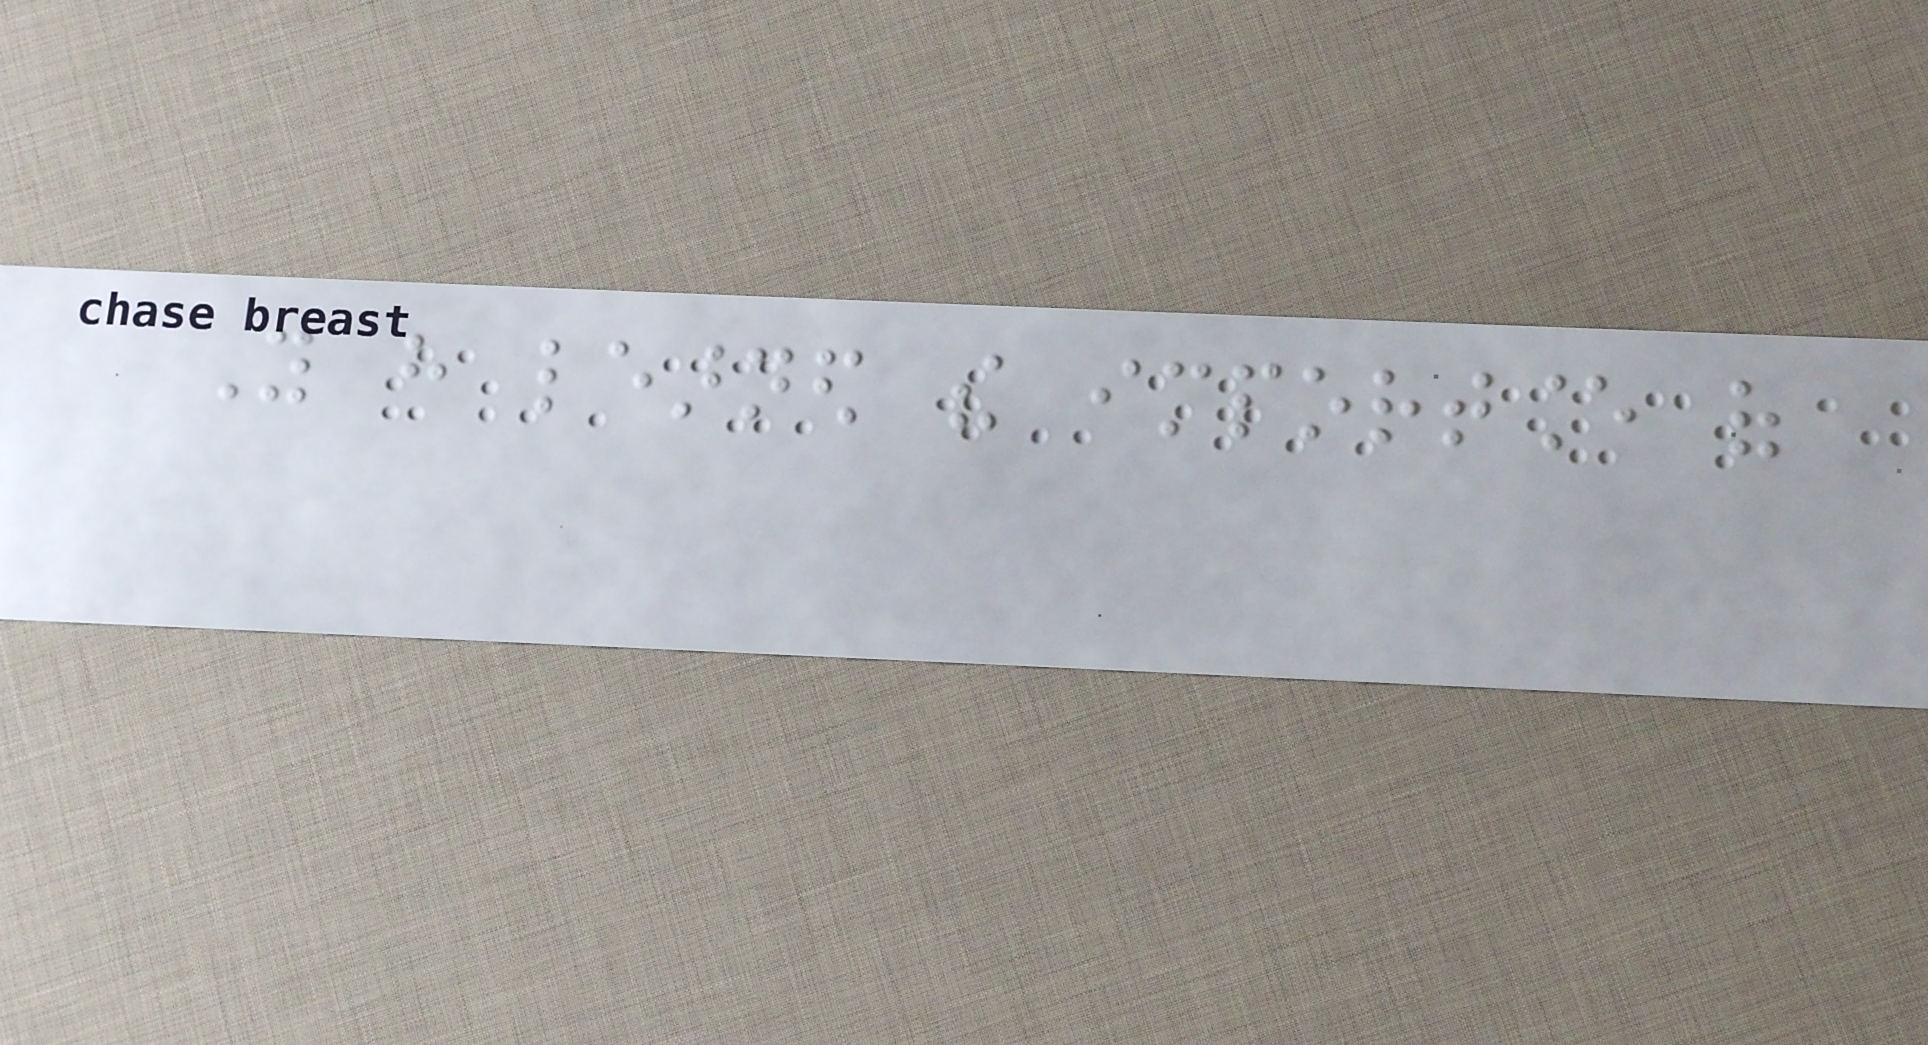You have learned the importance of
